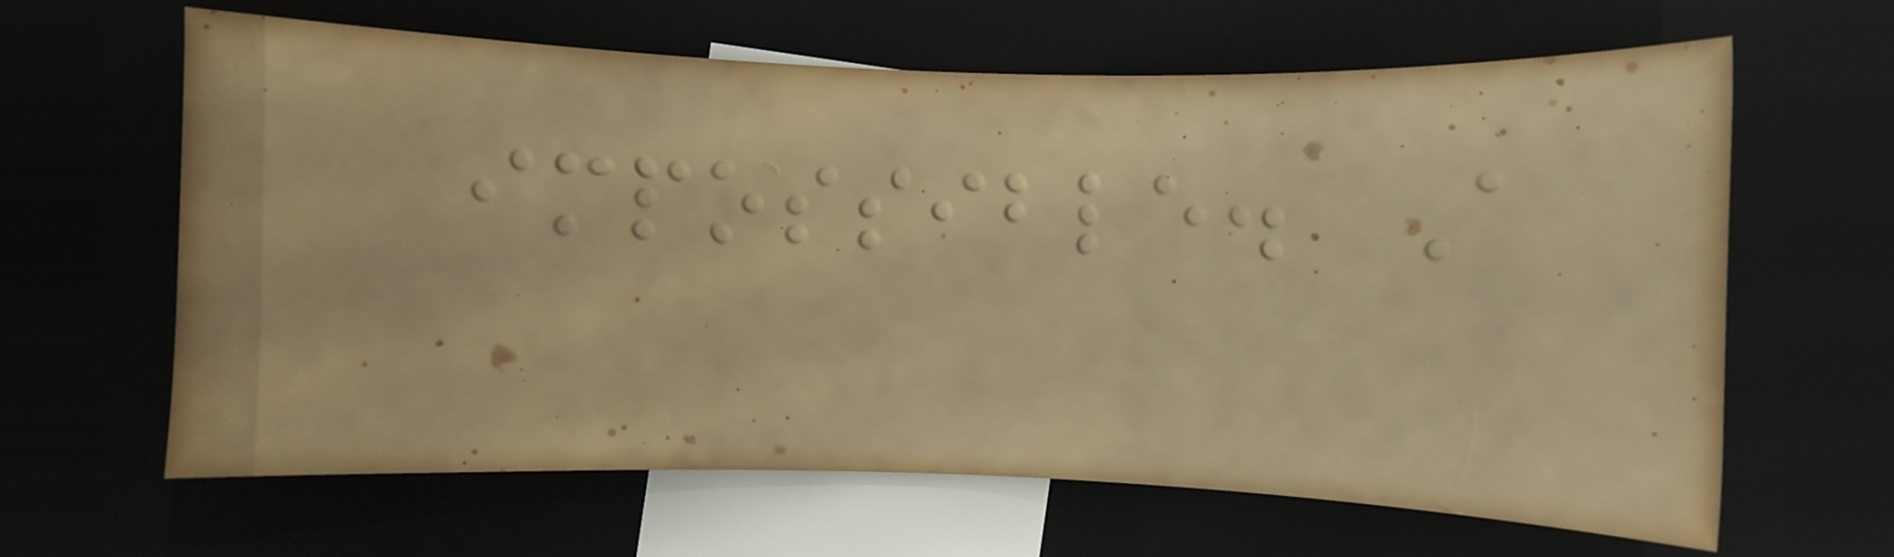impossible. A
